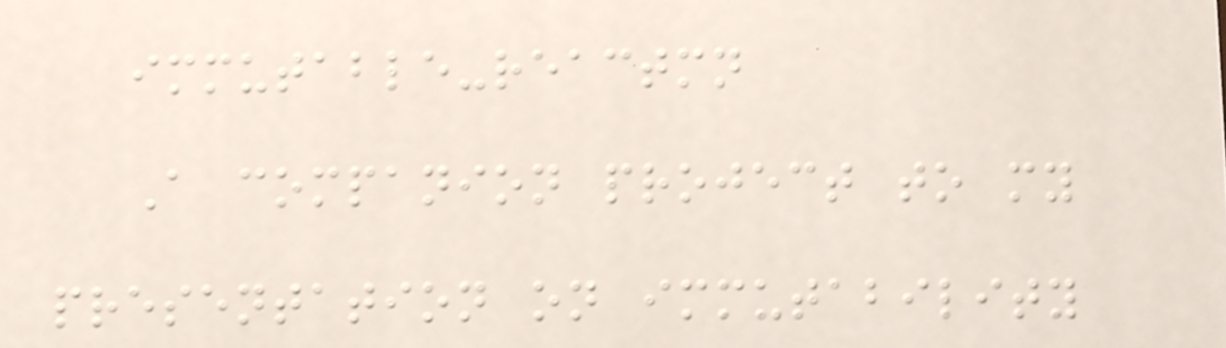immutable-reactmn
A companion project to my
presentation on immutability
